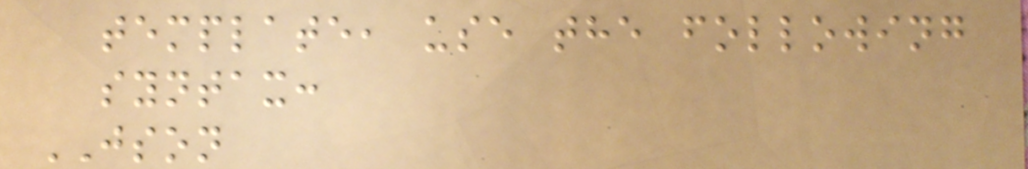template, use the following
syntax:
JSON
